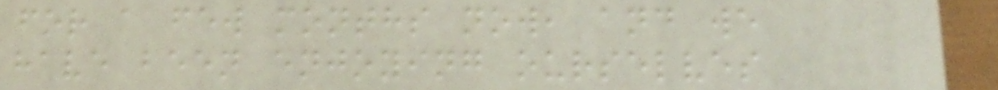for a few months now, and we
have been enjoying ourselves
